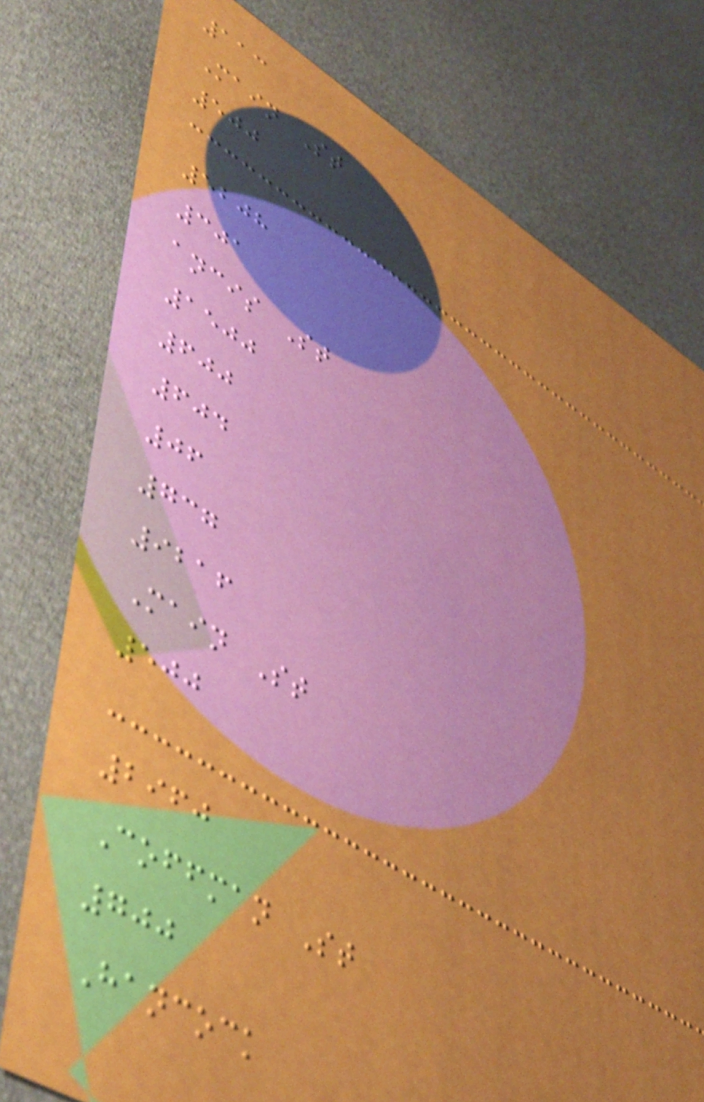113
Main St
500
5208
301
ancis St
1500
600
604
06
737
9216
Main St
500
2960
Coffman St
700
Hancock
